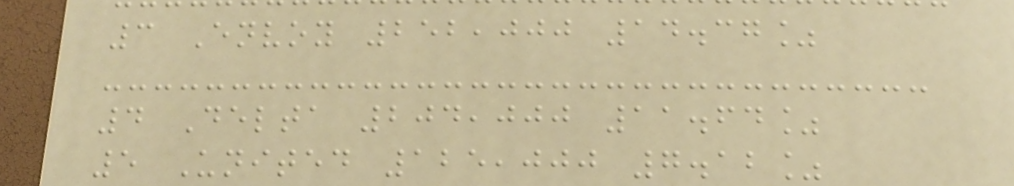3 Envoy 252,000 14.37%
4 Delta 204,000 11.64%
5 United 125,000 7.12%
